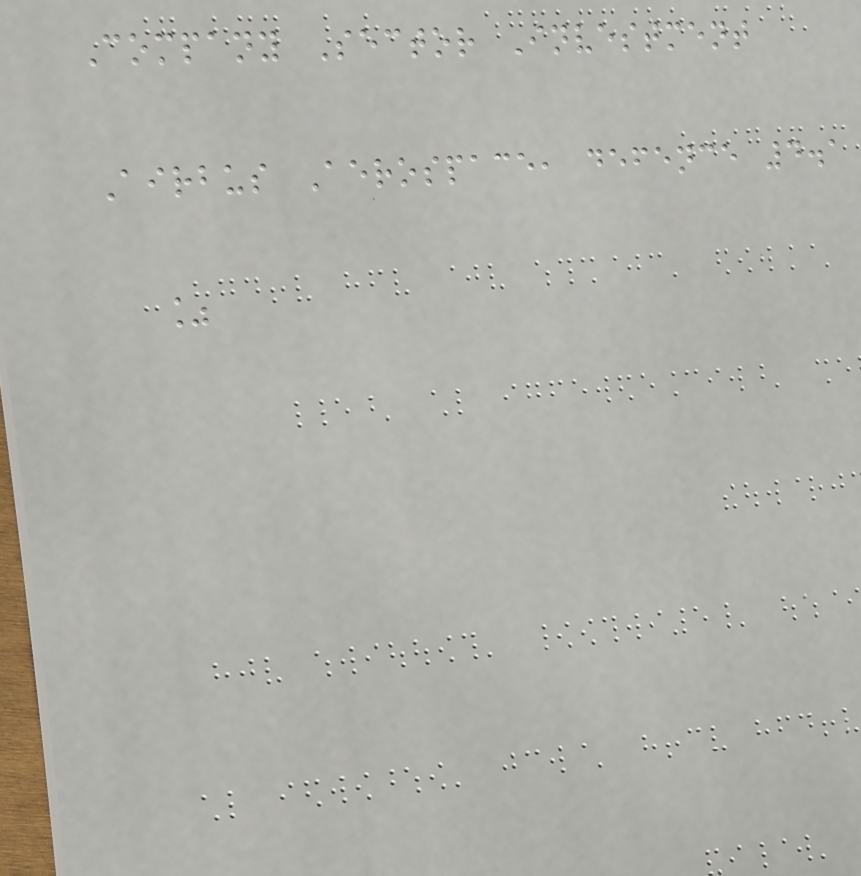Company Sector Investment
Airbus Aerospace, defence 4.1
%
